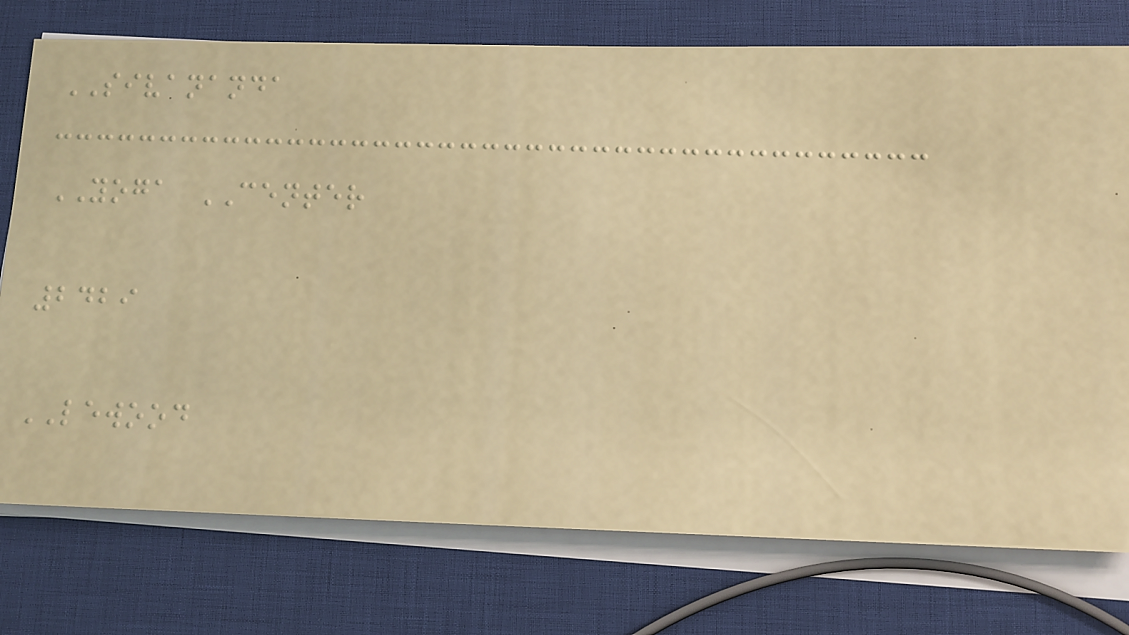SIVANANDA
YOGA CENTER
2429
LEWOOD
